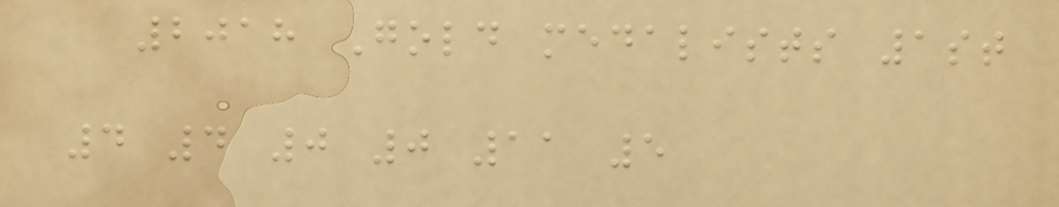2018 Gold medalists 1st
4 4 0 0 11 5
